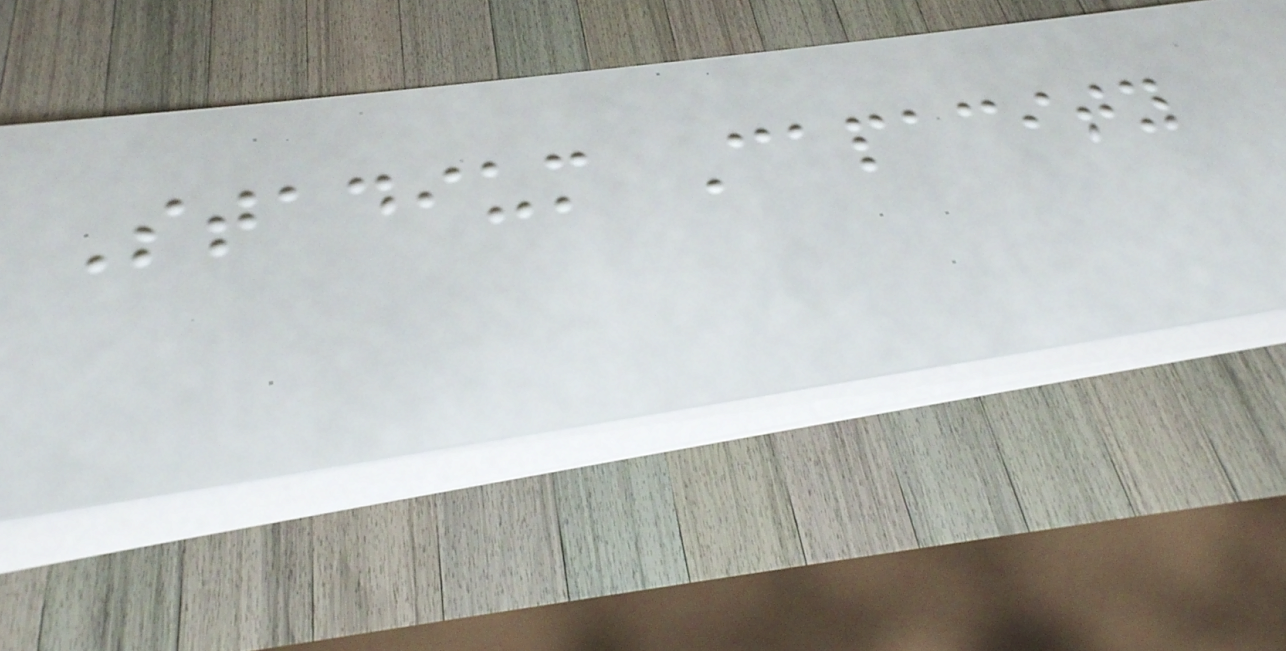Stadium Capacity
